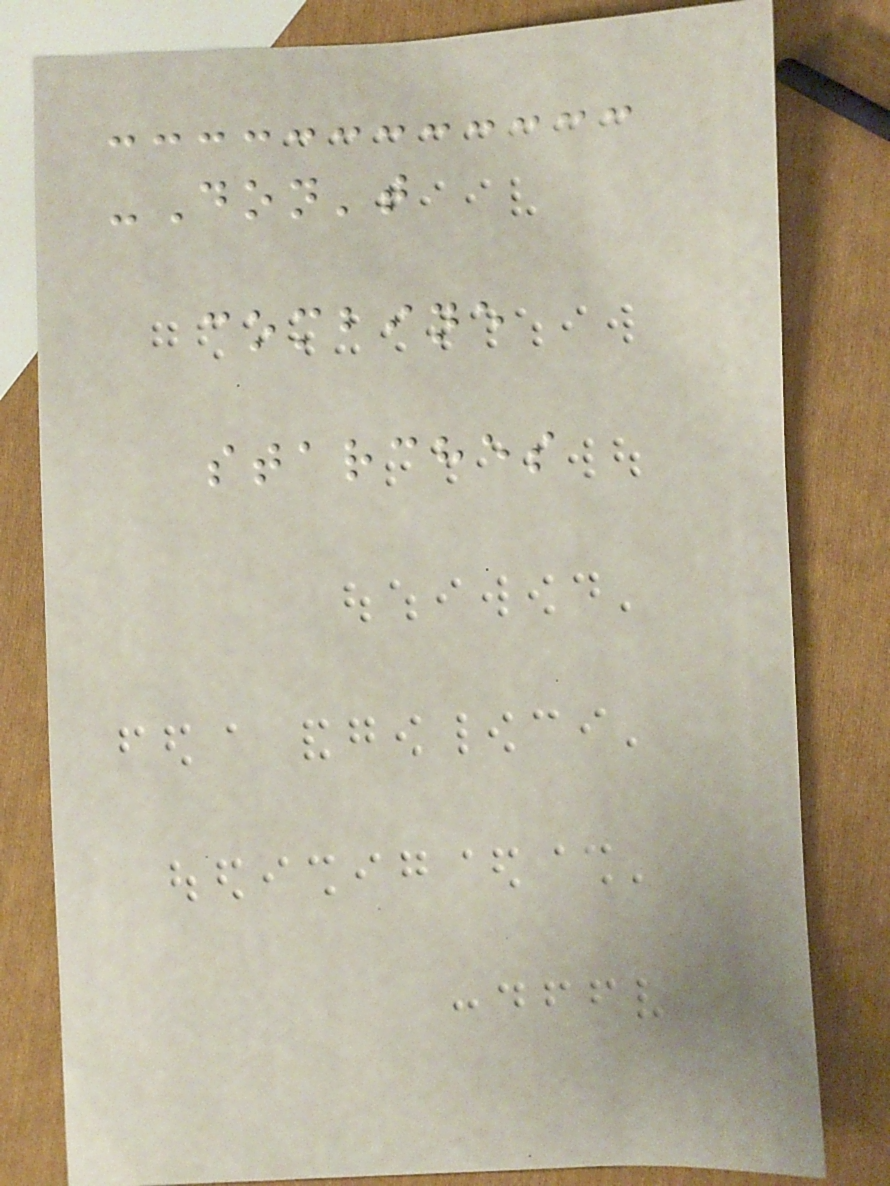-Don't
combine
starches
